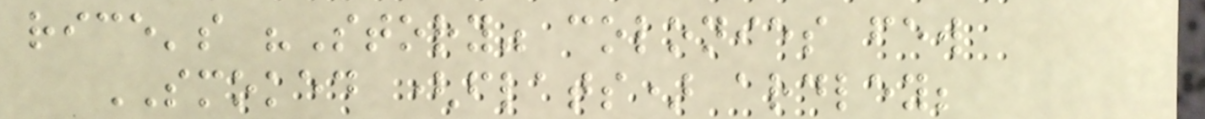rice's "Story" colonies few
SMOKED (flats) ardley;
